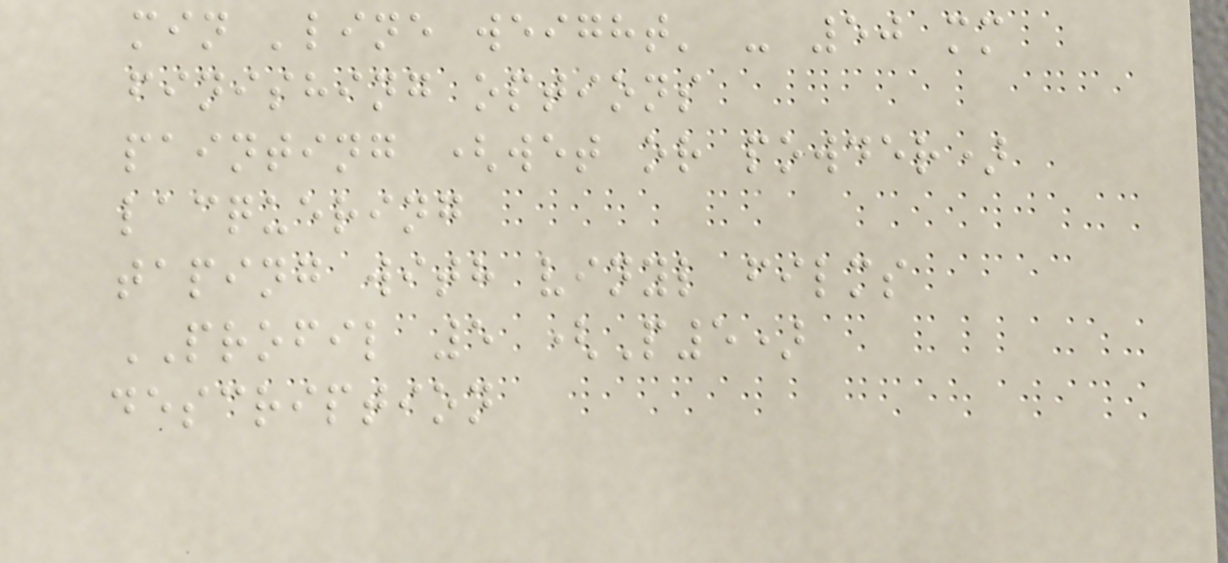min 'line weight' - 50 mm
finishing options
painting (wet or powder)
lacquering
taping with vinyl films
PROFIL 5 (P5)
description
